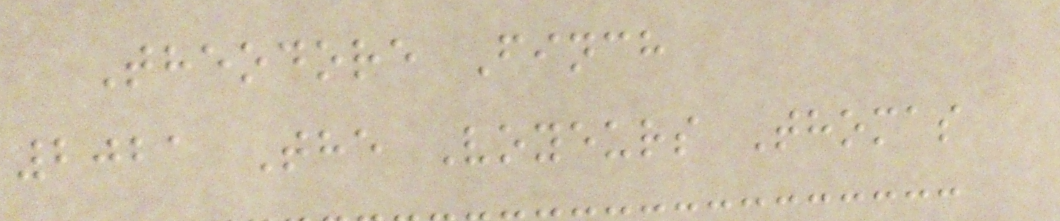Theodore Finch
2021 The Voyeurs Thomas
